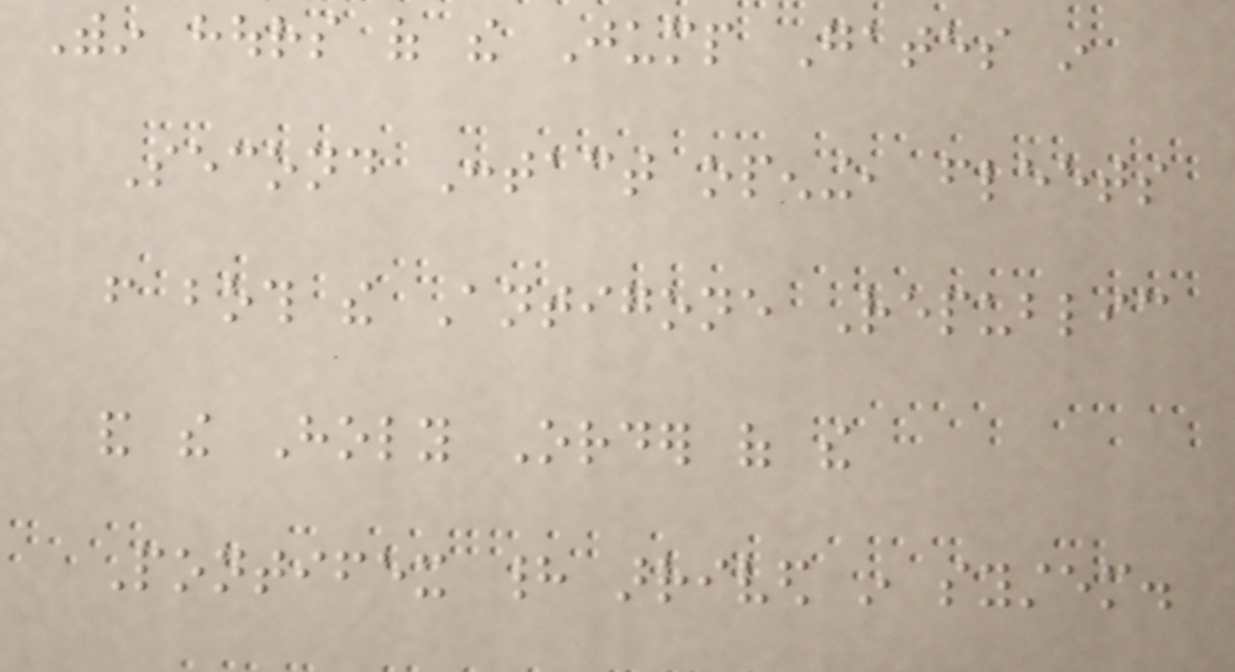Within hours of the Jump Gates in
Second Contact opening, fleets
from both the Antigone Republic
and the Holy Order of the
Pontifex had arrived in system.
